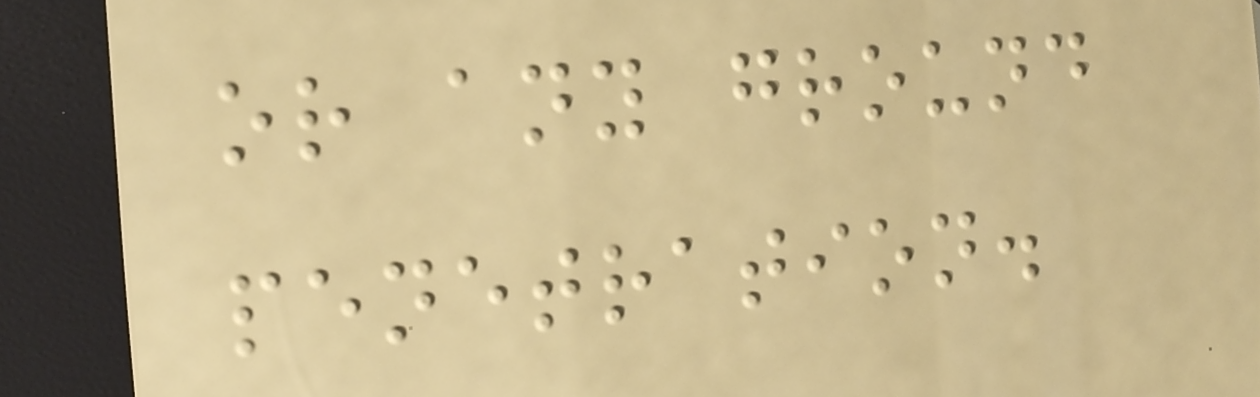or any ground
penetration.
